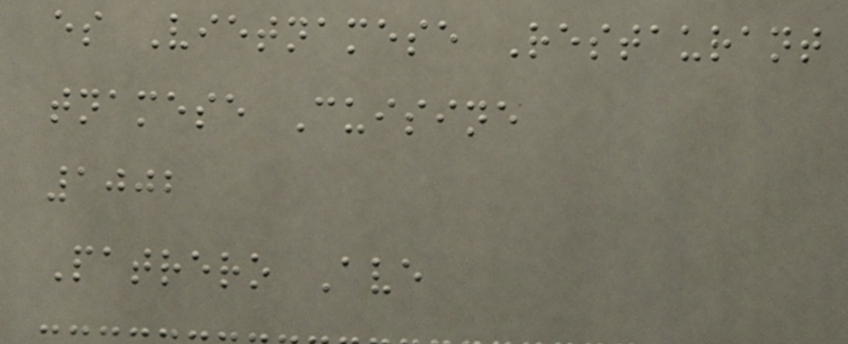es Vietnamese Restaurant
tnamese Cuisine
1002
Patrero Ave
